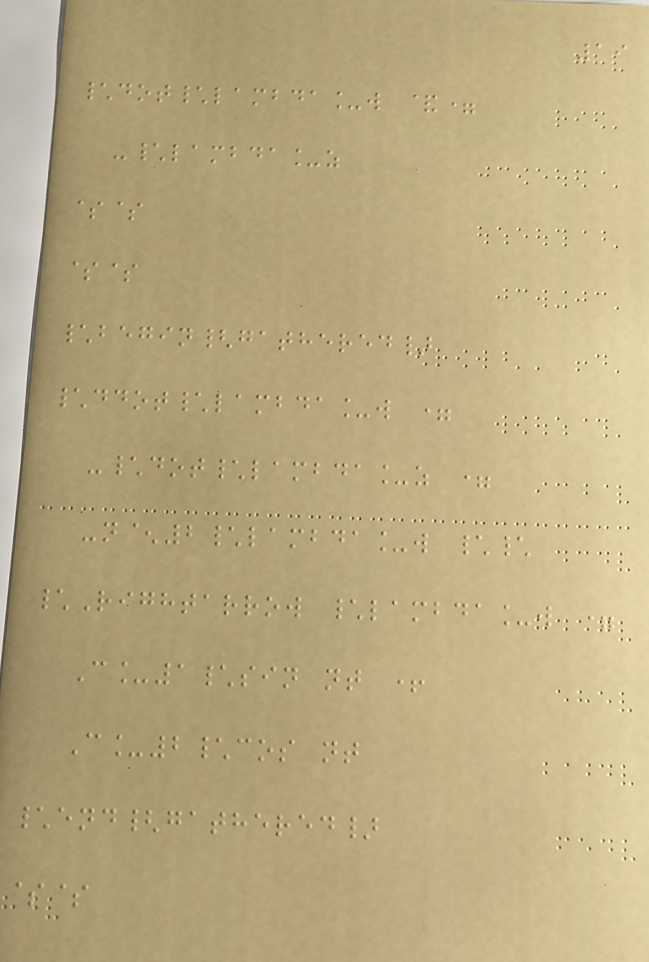19
\dot\lambda_w &=
-\lambda_z
$$
$$
\begin{gathered}
\ddot\lambda_w =
-\dot\lambda_z =
-n^2\lambda_w \\
\Rightarrow \lambda_w =
C_1\sin nt +
C_2\cos nt
\end{gathered}
$$
